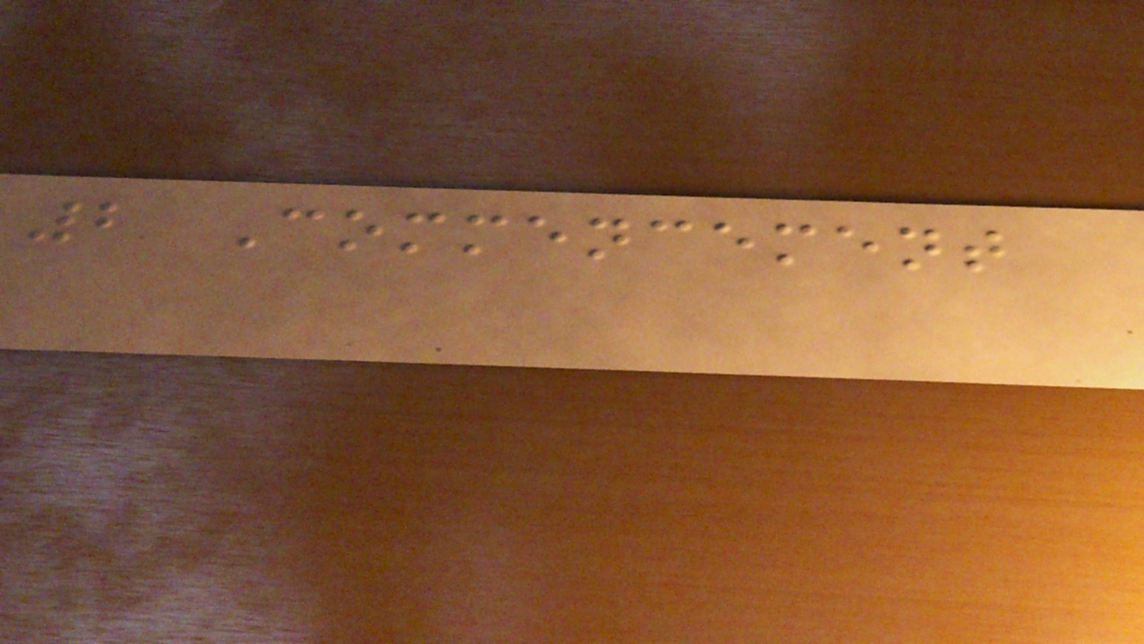2 Commencement
